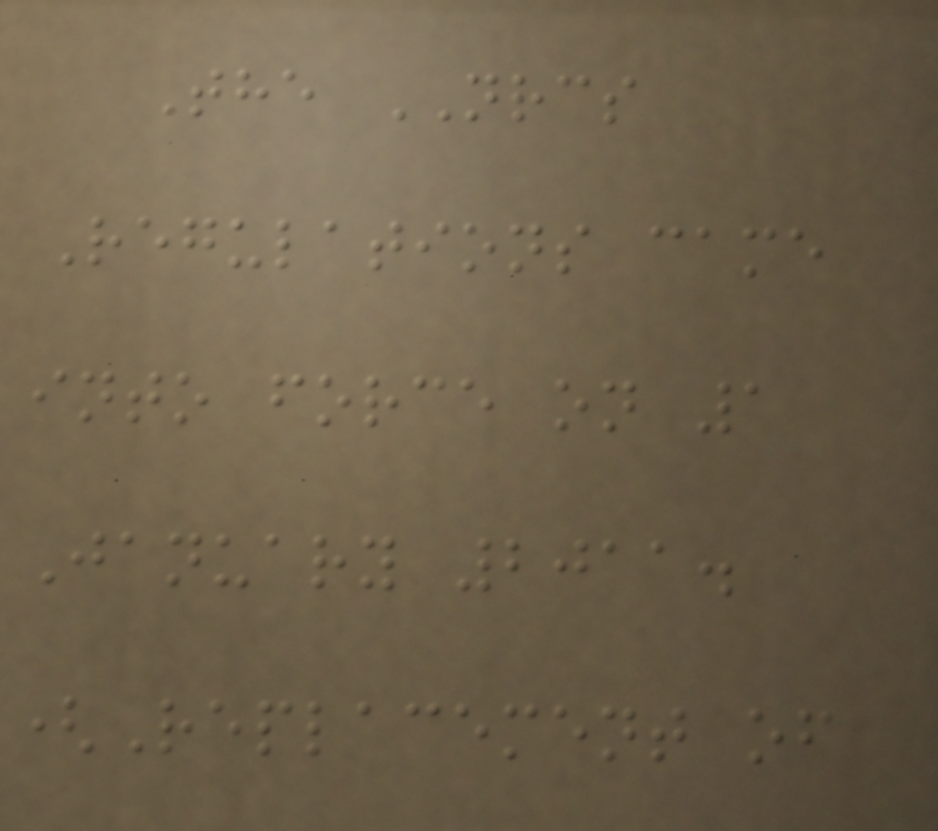The NRCS
Regulations came
into force on 1
January 2011.
(Replacement of
